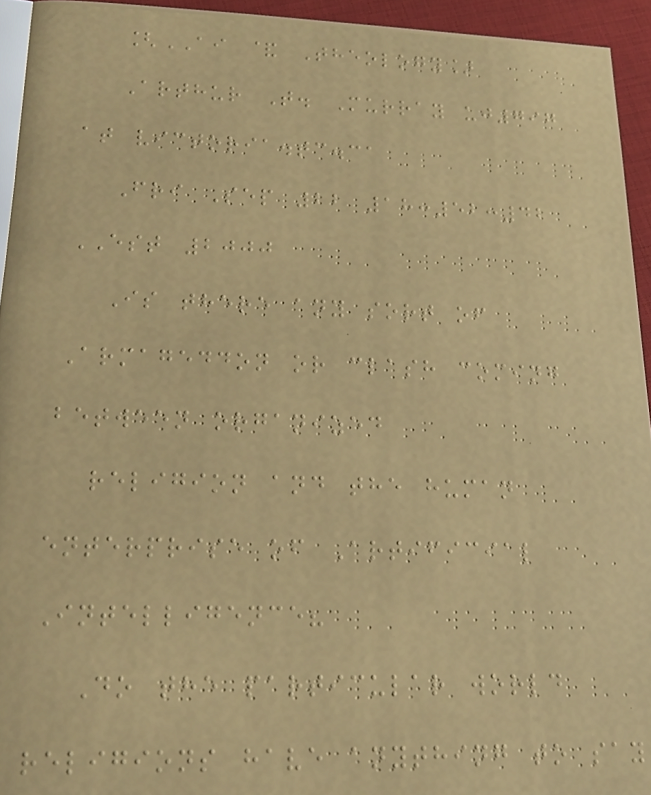[AI & Theology]
Arthur T. Murray uj797
at victoria.tc.ca
Fri Sep 22 18:52:42
EST 2000
Is there any sort of
Armageddon or clash coming
between organized
religion and the human
enterprise of Artificial
Intelligence?
Do the particular world
religions have anything to say
